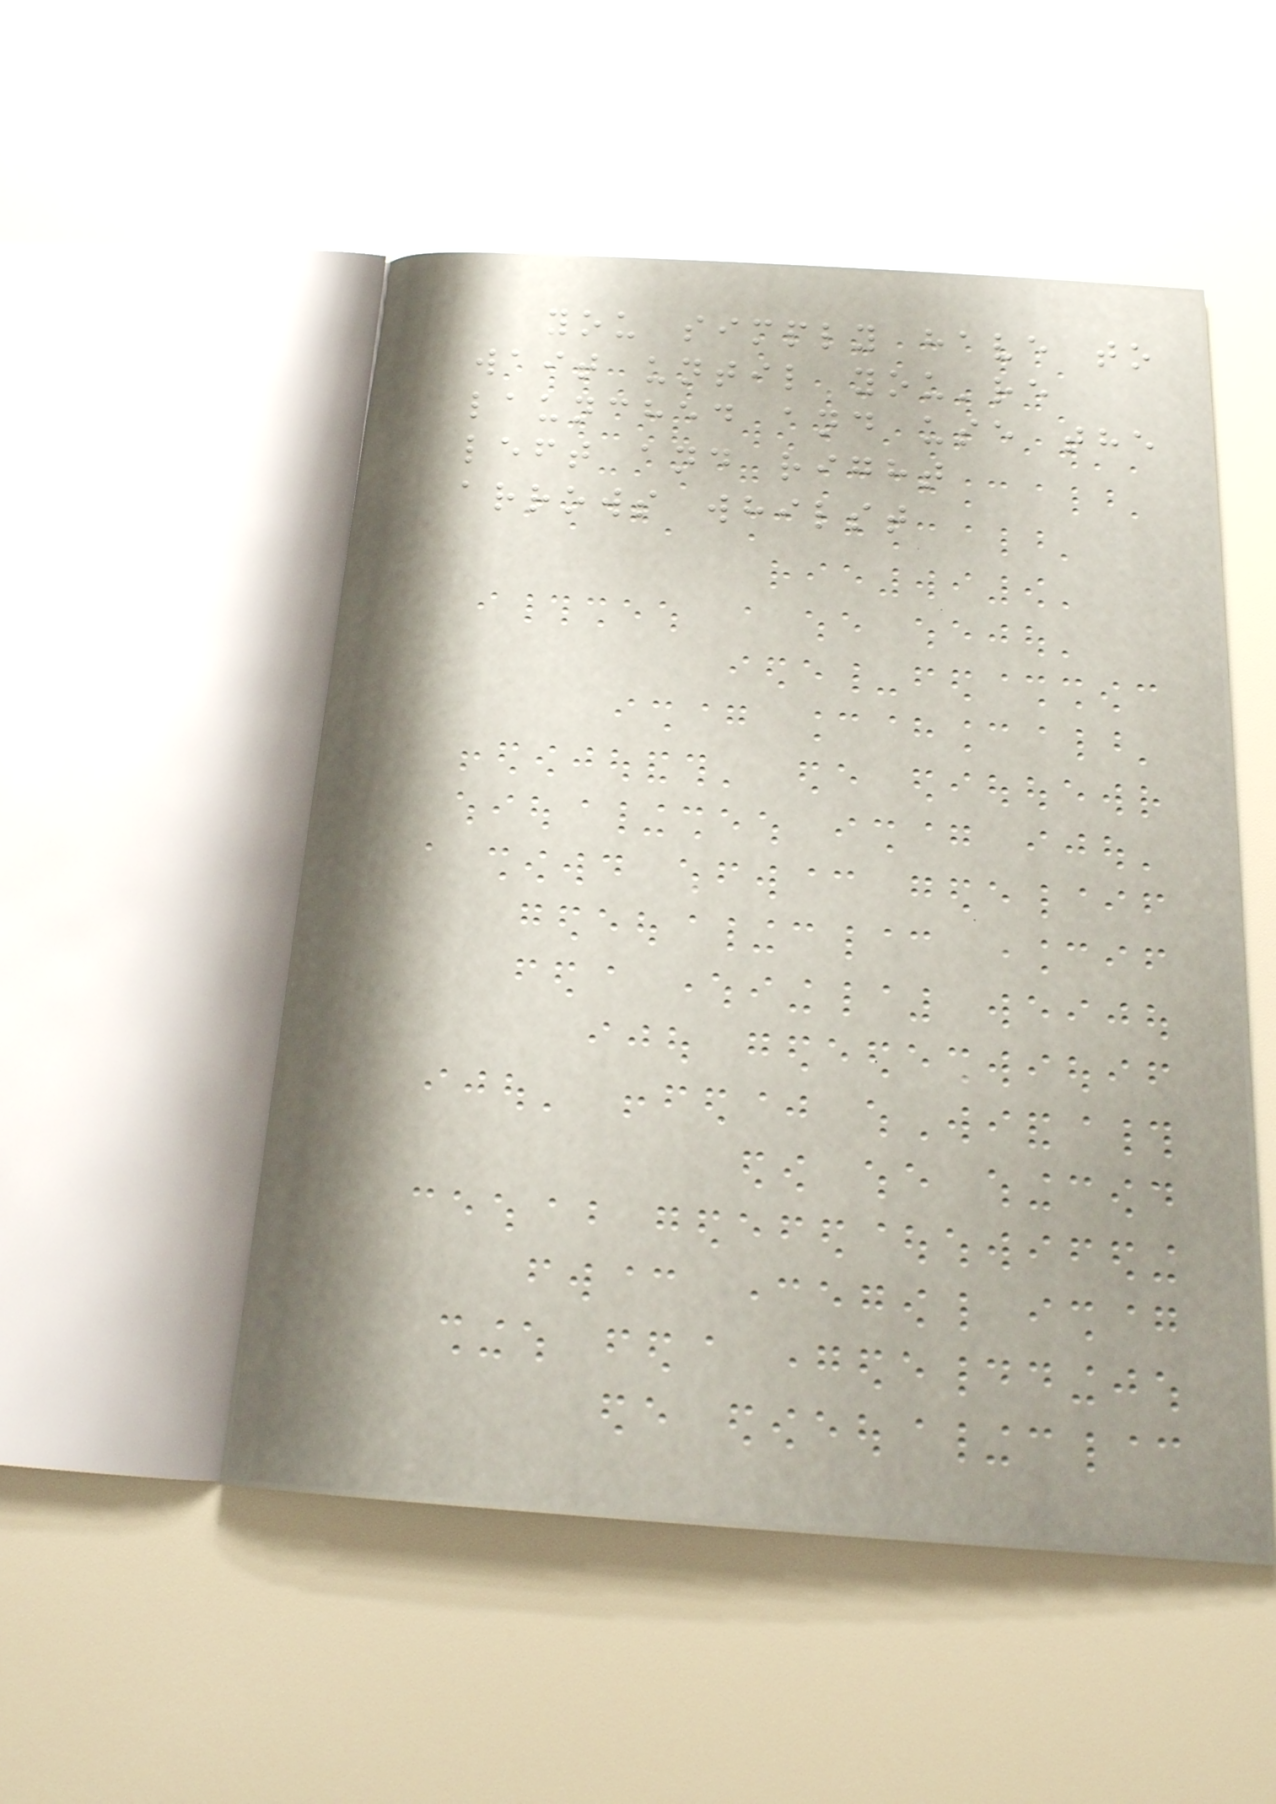you simply have to
wait until you're
launched and use the
left and right
arrows whilst
